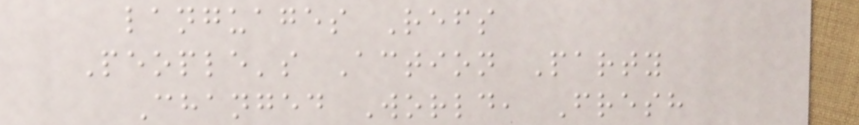languages Refs
People's Action Party
Changed World, Fresh
